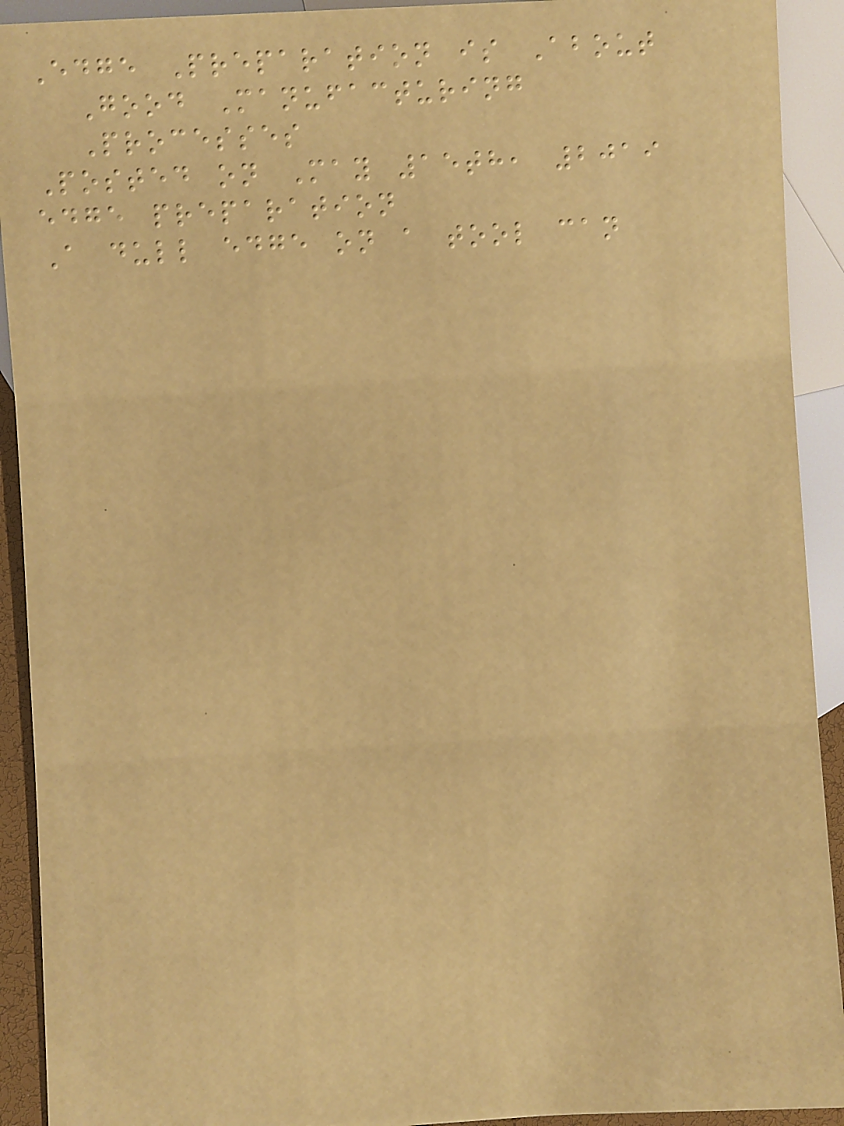Edge Preparation is About
Good Manufacturing
Processes
Posted on May 15th, 2019
edge preparation
A dull edge on a tool can
